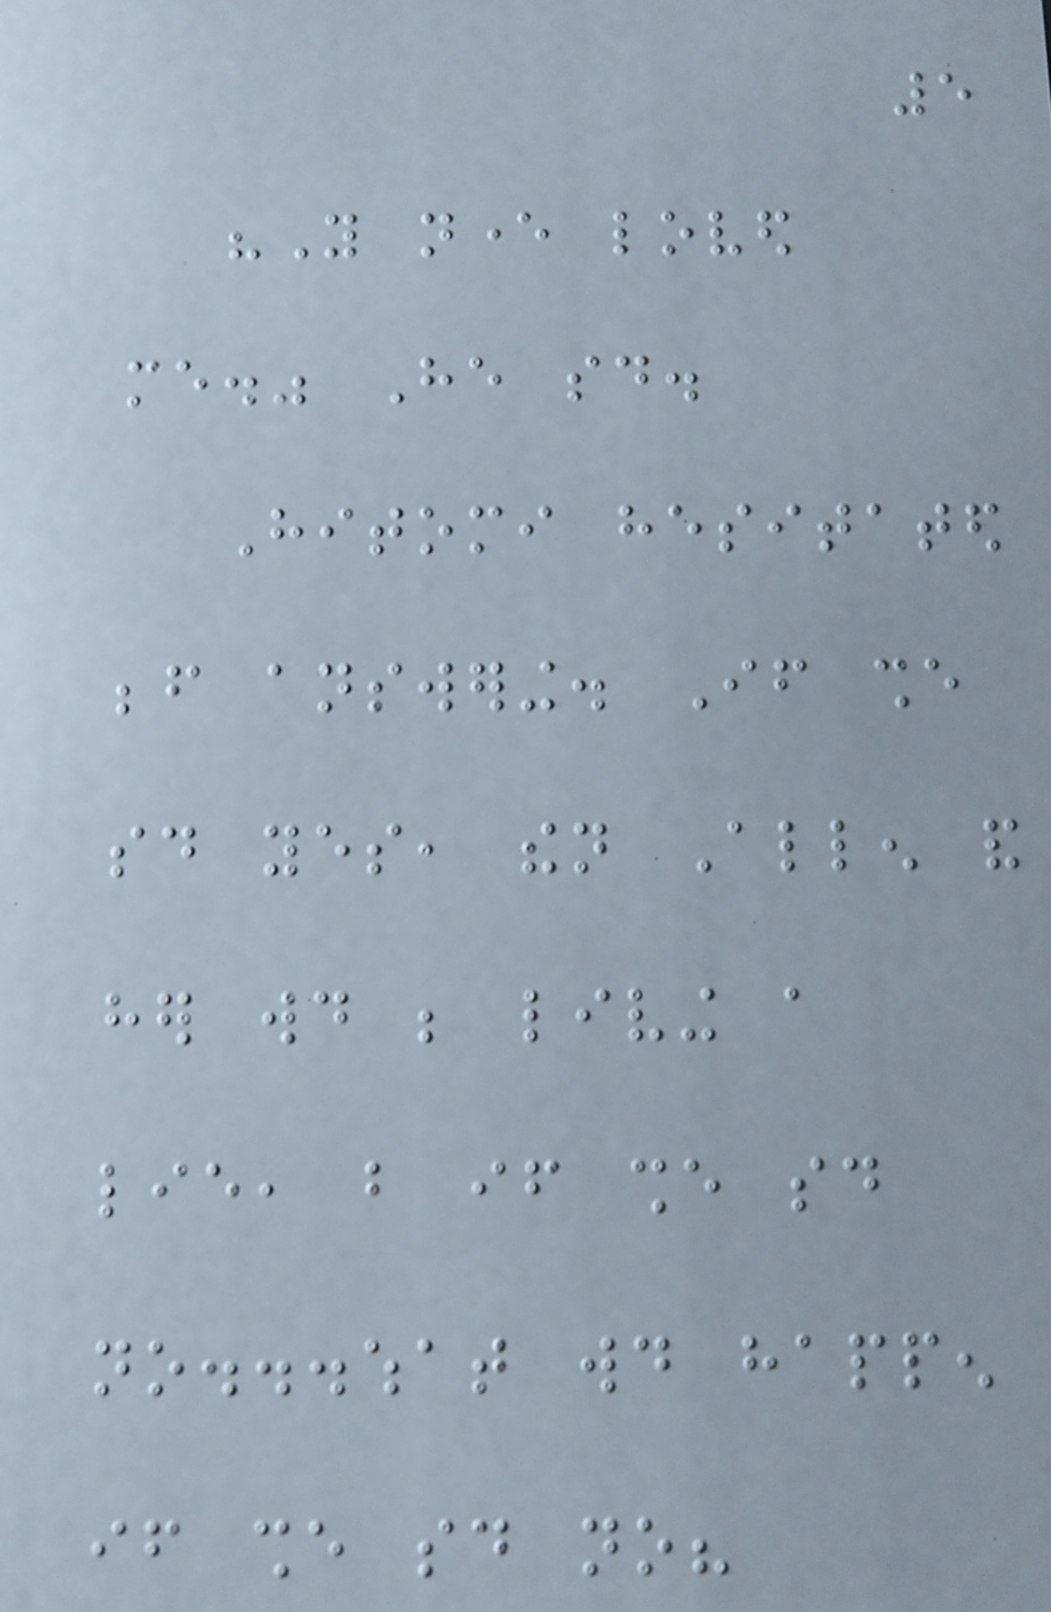5
"You never loved
me." He said.
Hitomi hesitated
before answering. If she
said yes, then Allen and
her would be living a
lie, but if she said
no...what would happen
if she said no?
